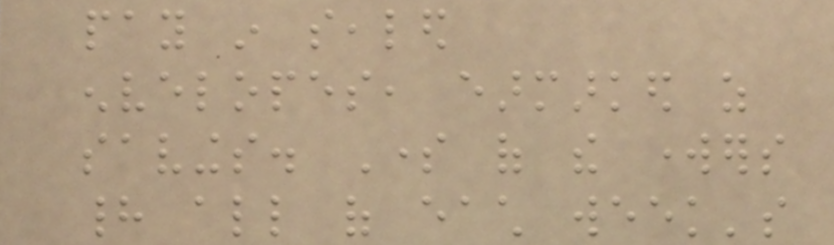pay in sealed
envelopes, earmarked as
savings. Some of the workers
had all of each week's
